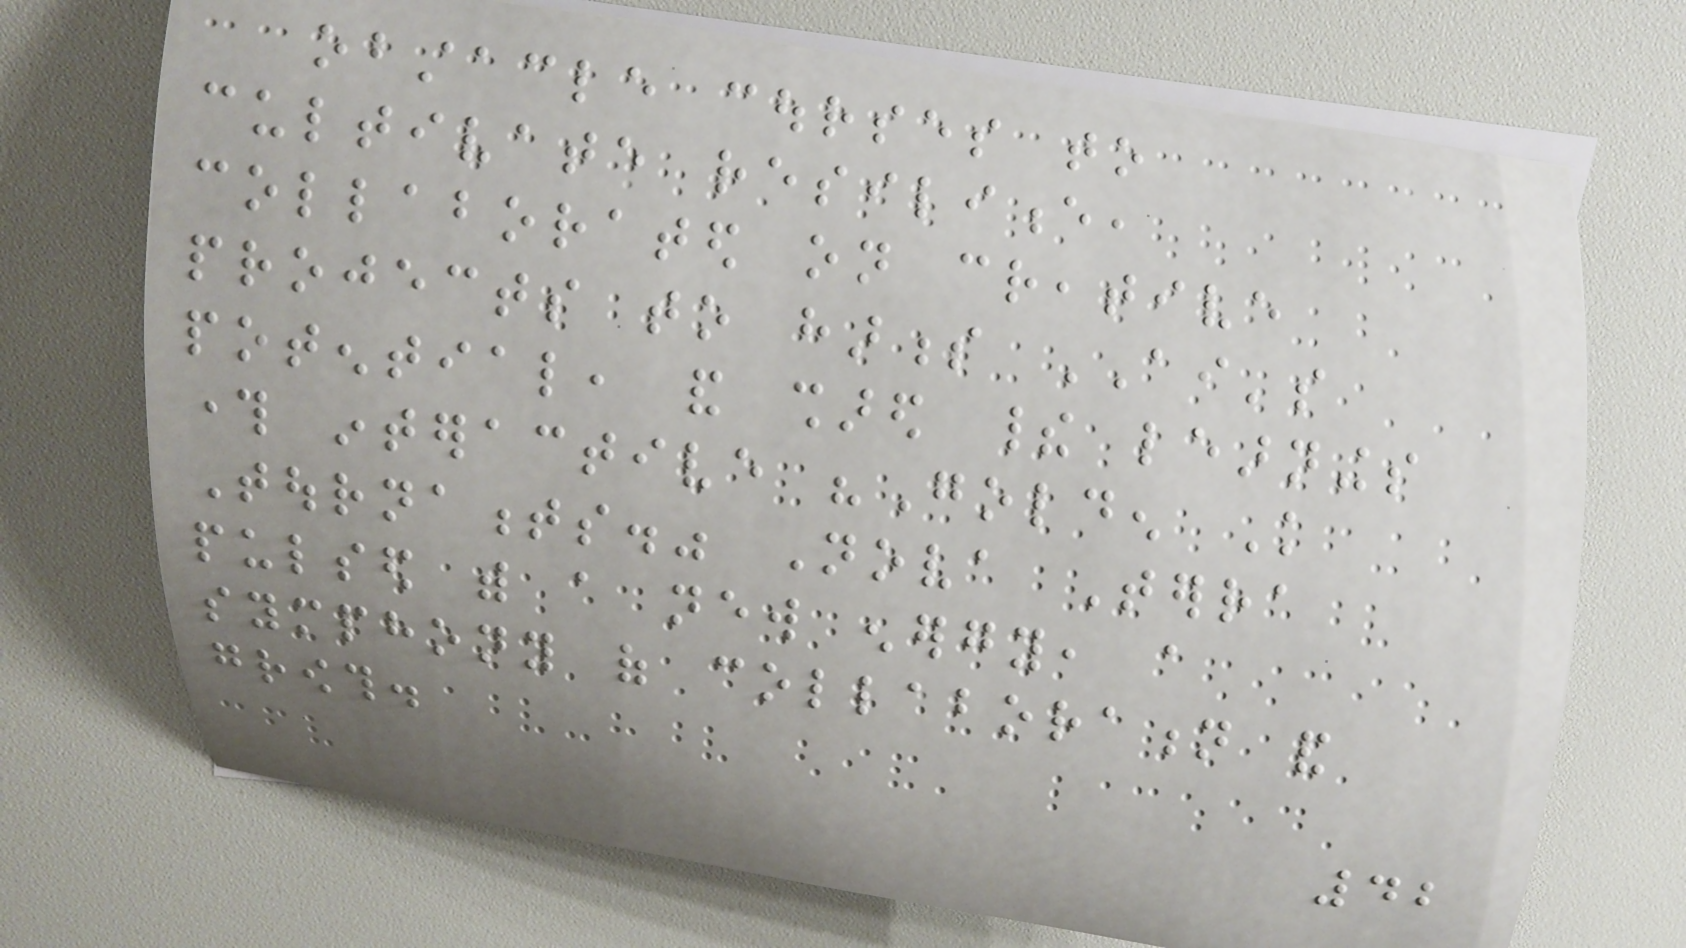obstacle courses to
cultivate resilience,
collaborated on creative
projects to harness AI's
potential, and shared their learnings
through interactive "Golden Knowledge
Tournaments." Nova Terra
pulsed with a new energy, a
symphony of collaboration and
growth.
42
